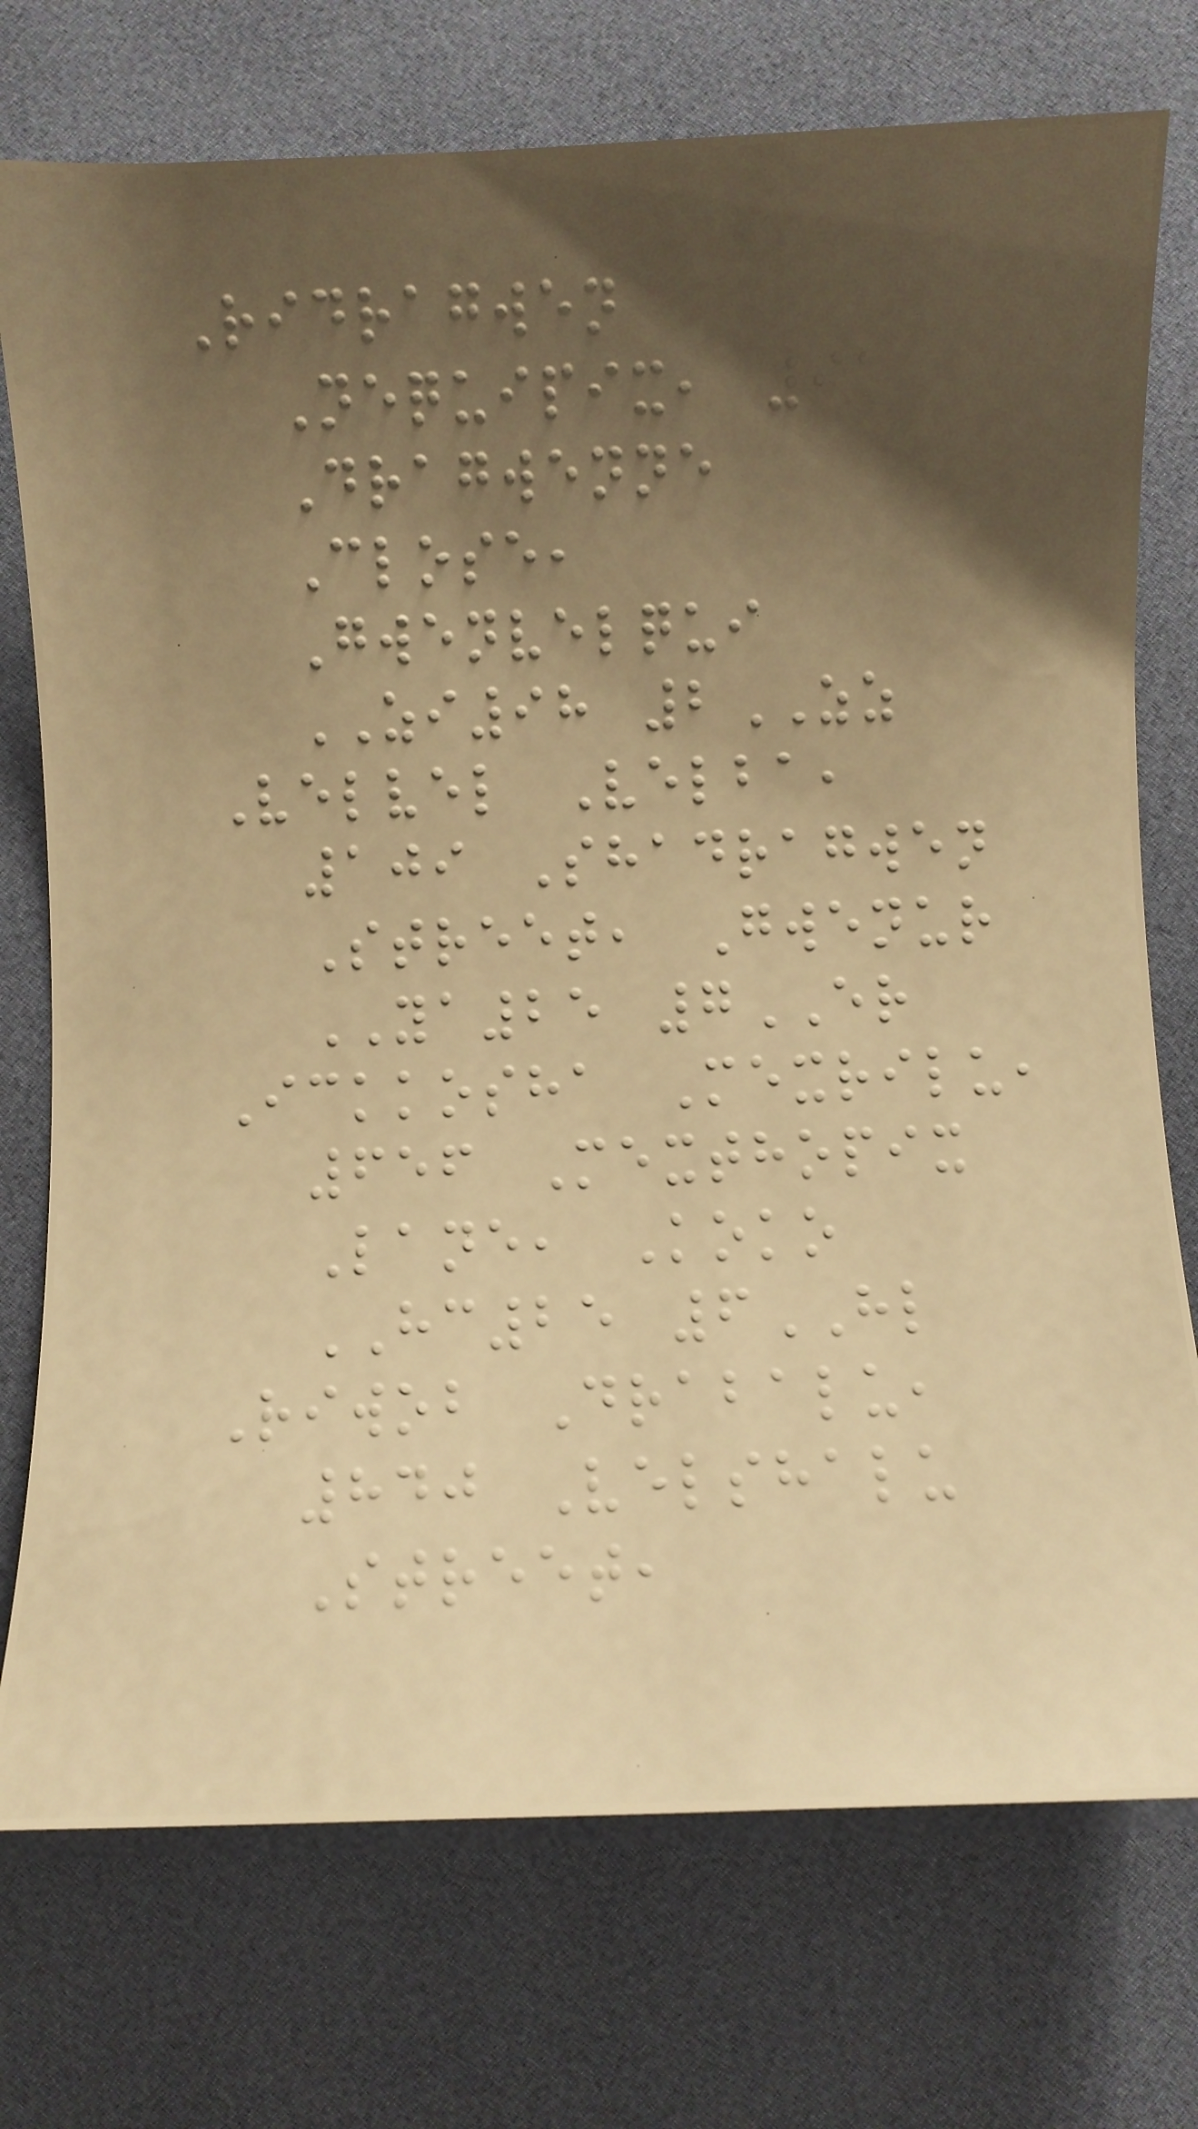Ridragwen
Nequipix, 91
Dragwenne
Close,
Gwenvelqui
ZI98 2ZZ
Velvel Velba,
109 Shadragwen
Street, Gwenur
YA25 7ER
Ickkosha Mexrilu,
656 Mexthopix
Lane, Koko
HC25 6HL
Riwob Drabalu,
840 Velshalu
Street,
